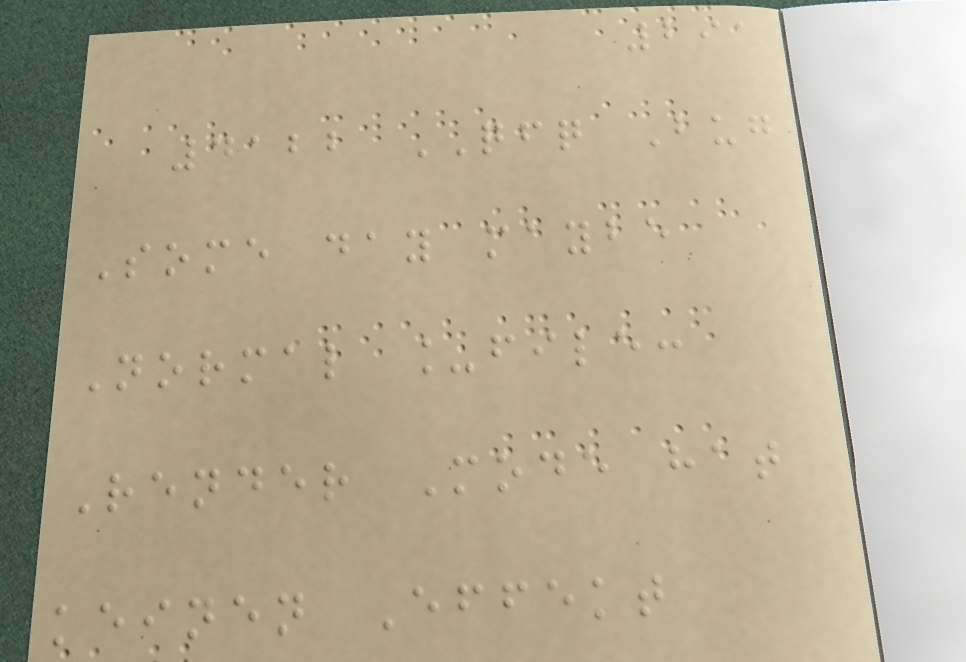291
4122 QFQ Bug
Some day maybe
Normal _file:
Render Mode hat
keinen Effekt
